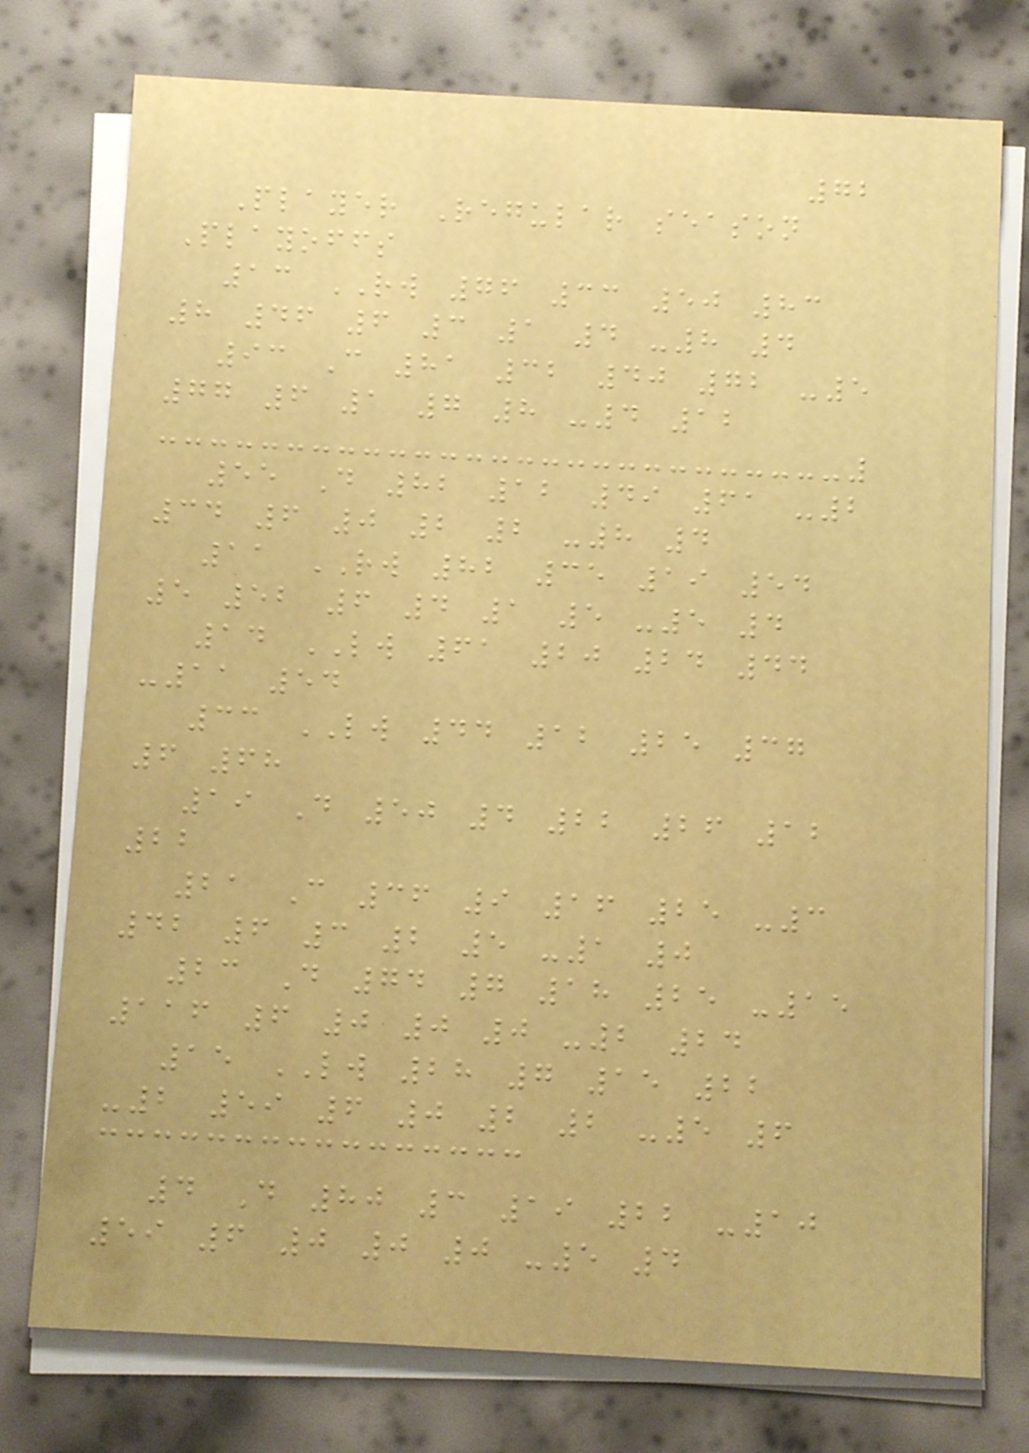72
Player Regular season
Playoffs
13 RW 76 33 50 83
8 46 6 3 1 4 -8 4
93 C 81 32 40 72 -5
77 6 1 7 8 -4 12
55 D 82 12 49 61 -2
34 6 0 2 2 -8 4
11 RW 82 35 19 54
5 52 6 4 1 5 -5 4
14 LW 61 20 24 44
-11 54
33 LW 44 12 25 37
6 68
19 D 50 4 22 26 12
22
21 C 36 9 16 25 -3
42 6 3 2 5 -1 0
23 D 74 7 18 25 -15
116 6 0 0 0 -2 24
15 LW 28 7 15 22
-2 59 6 0 2 2 -5 6
4 D 80 3 19 22 -10
59 6 0 0 0 -5 4
